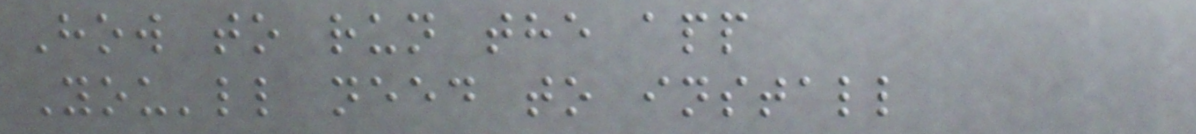How to run the app
You'll need to install
